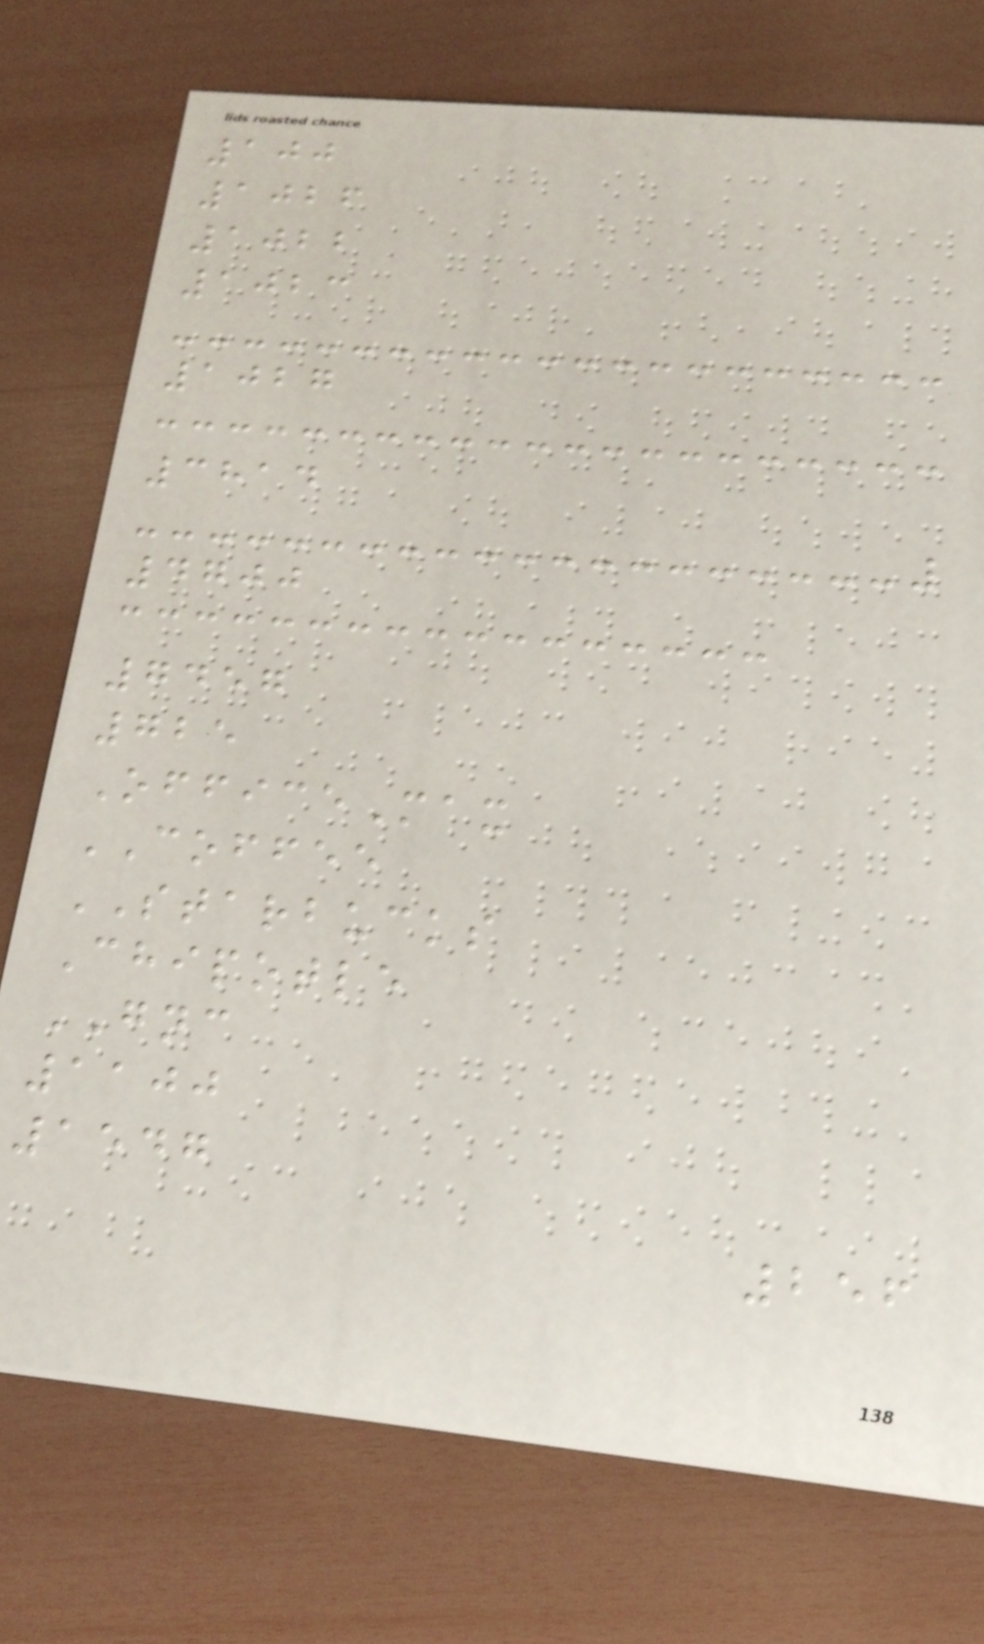100
1026
1022
1023
1027
3814
4700
7457
725
OfficeMax
COFFEE
STARBUCKS
Chipotle
GNC
1100
1547
256
